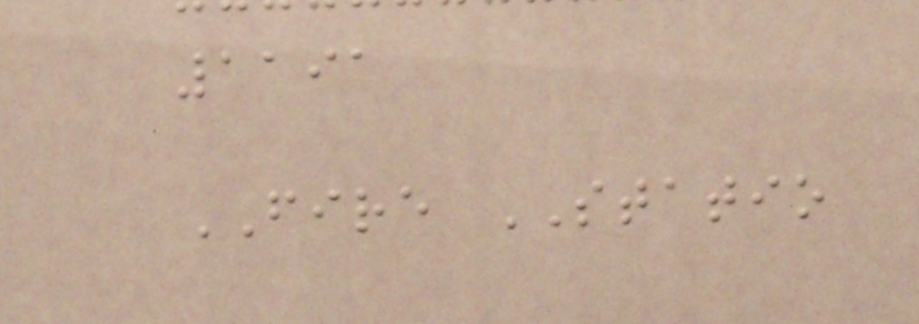1191
FIRE STATIO
